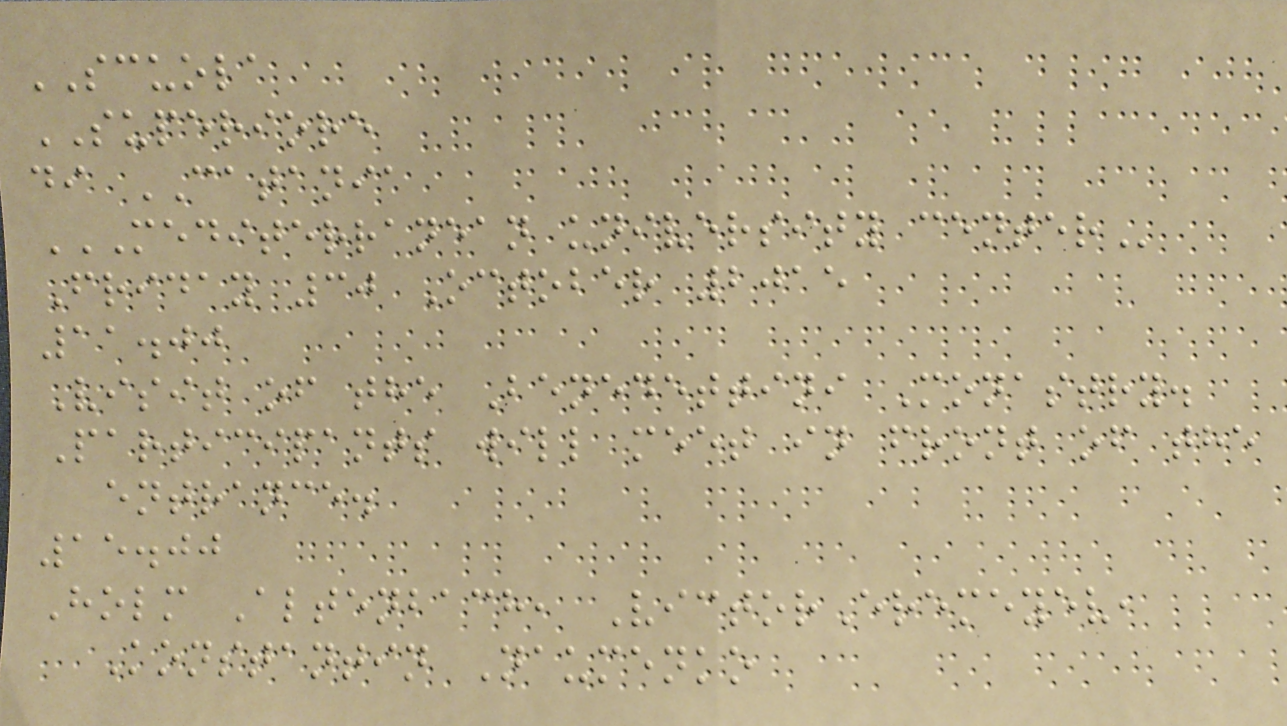SCUOLA
SUPERIORE
di CATANIA
MEDITERRANEAN UNIVERSITY CENTER
Friday 30 October 2015
11.00
Visit of the Benedettini Monastry.
Participants will meet in front of the
entrance.
15.00
Holm Altenbach, VictorEremeyev,
Konstantin Naumenko
